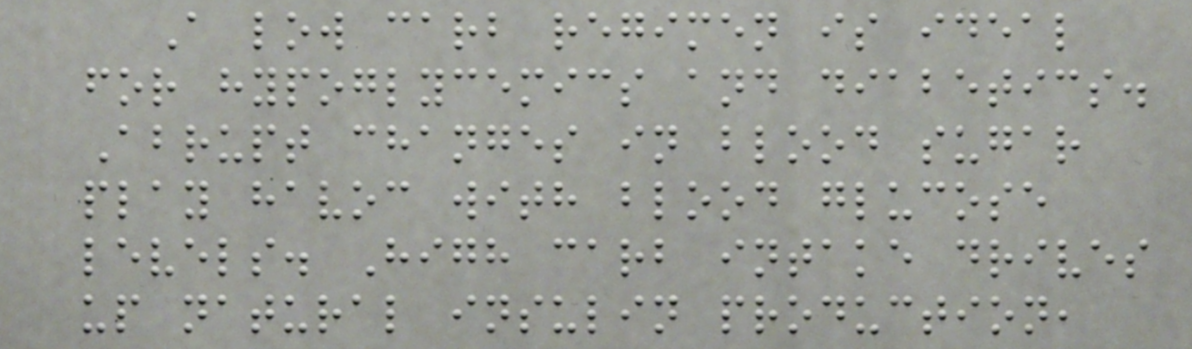A low carb regimen is ideal
for hypoglycemics and diabetics.
Abrupt changes in blood sugar
play havoc with blood glucose
levels. High carb intake drives
up natural insulin production,
